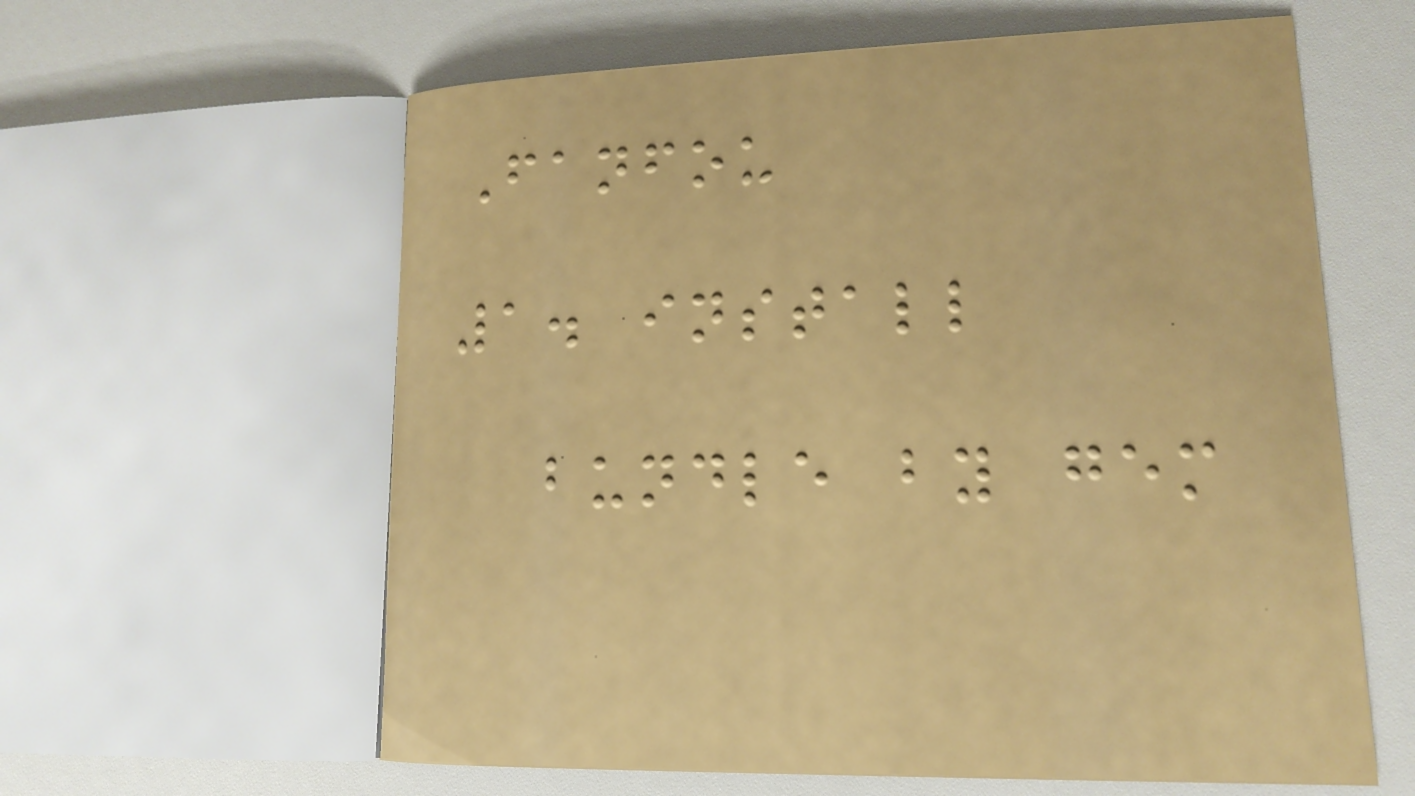Fanfou
1. install
bundle by gem
